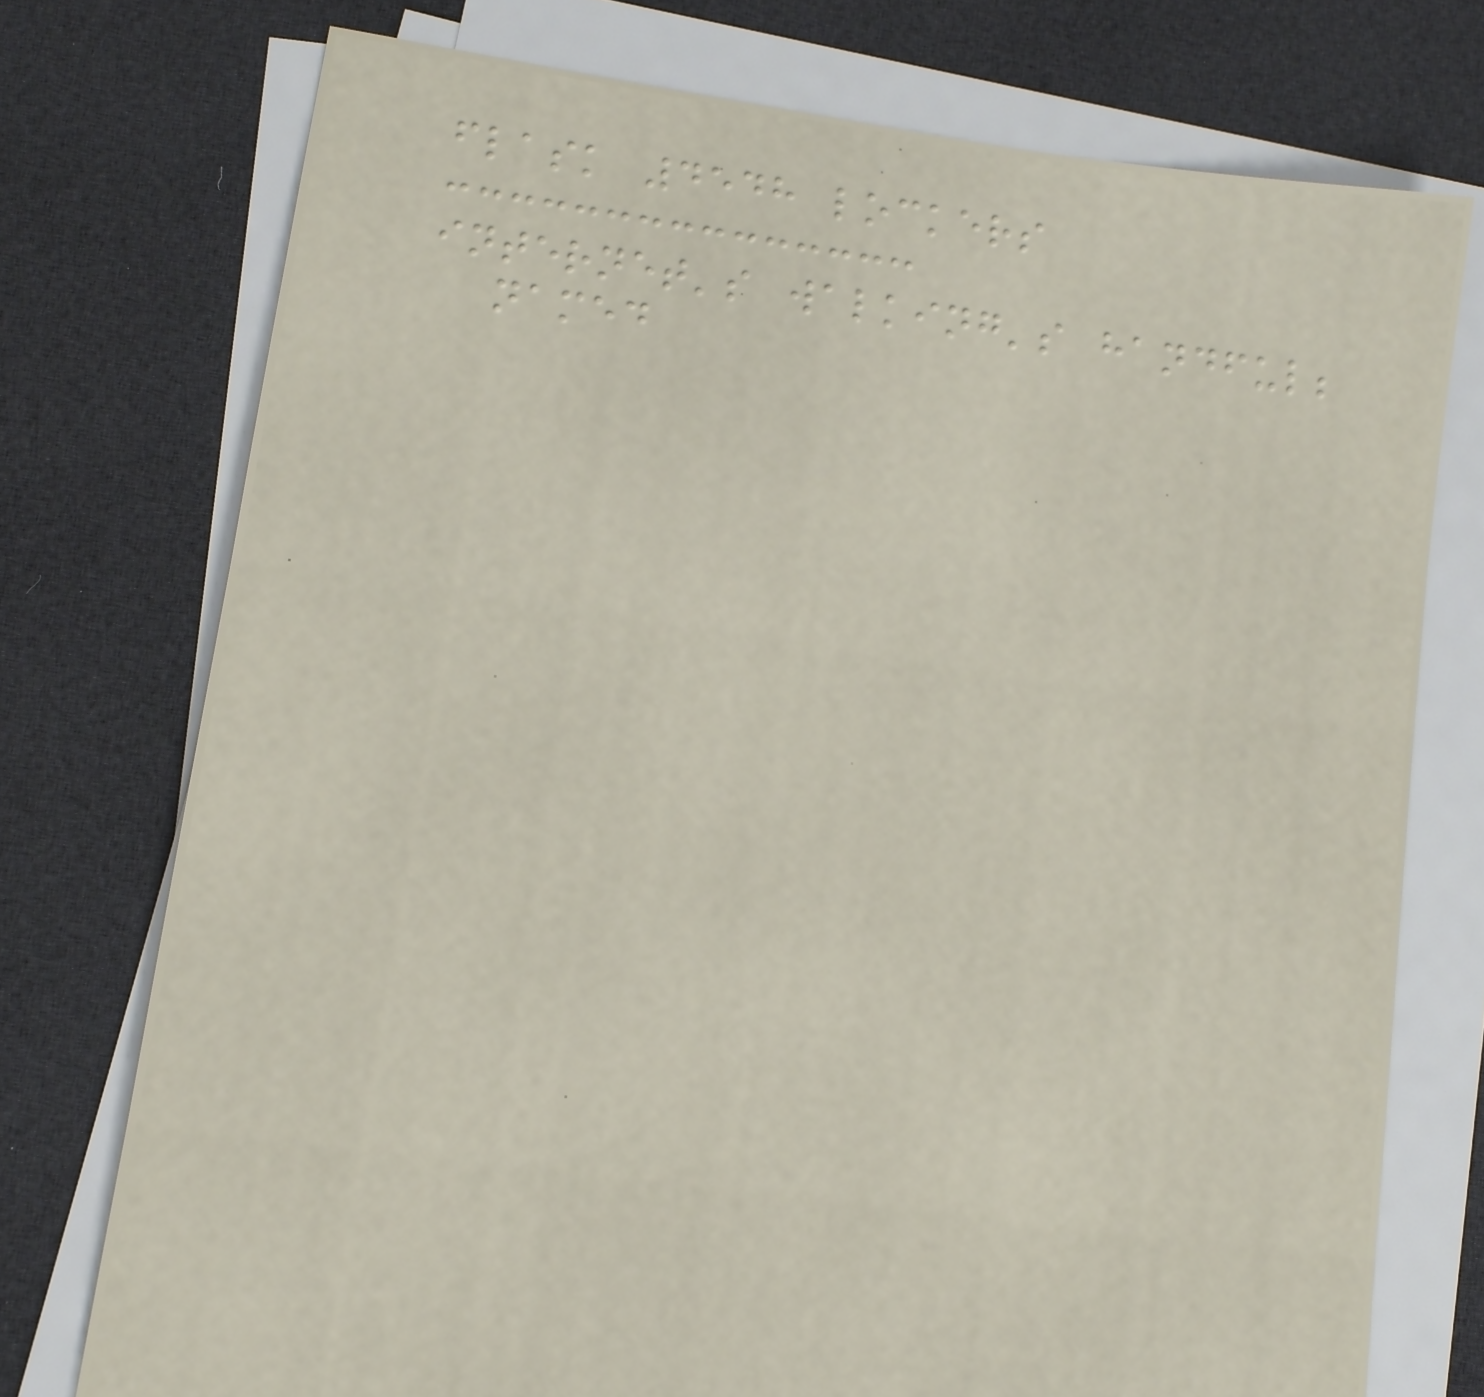flask 4548 lockers
internet's walking's handful;
named
